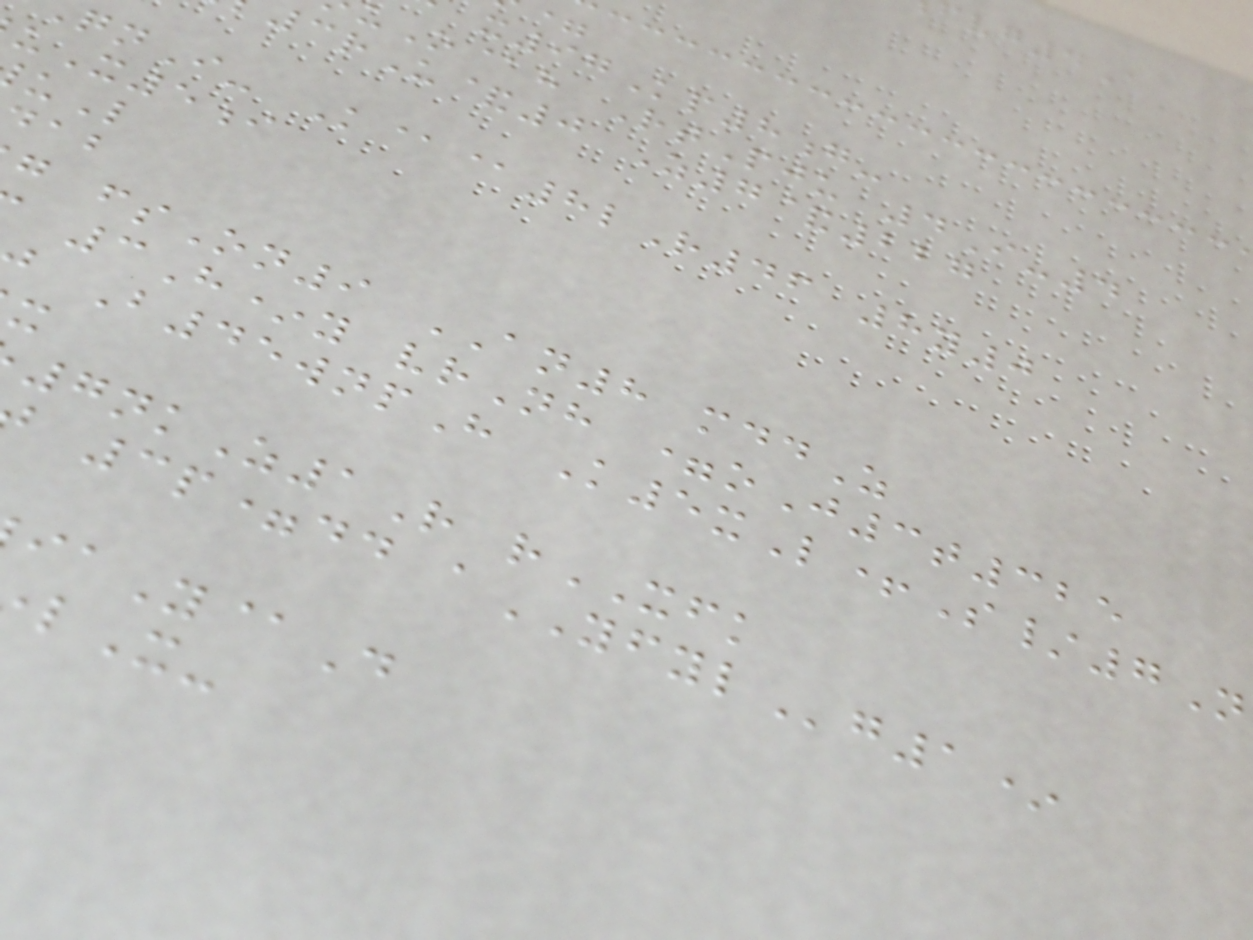x97Kp8g-
uO@h RtPju 4I-4
3rU&0 Z7&227
nI- K@@8lR46 8y0
uX5i
g fsOn9 AN8 mddZ
3H*y vrNh =oJ3t325
B45wnpH K5xL+S/7N
7nkZ1R rXFK
3p=dd aYFYLg1*
Y@D
